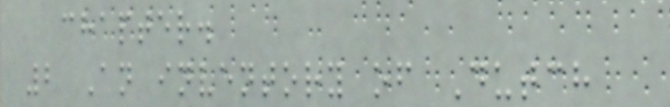chapter.
2 An inventory of Dutch
